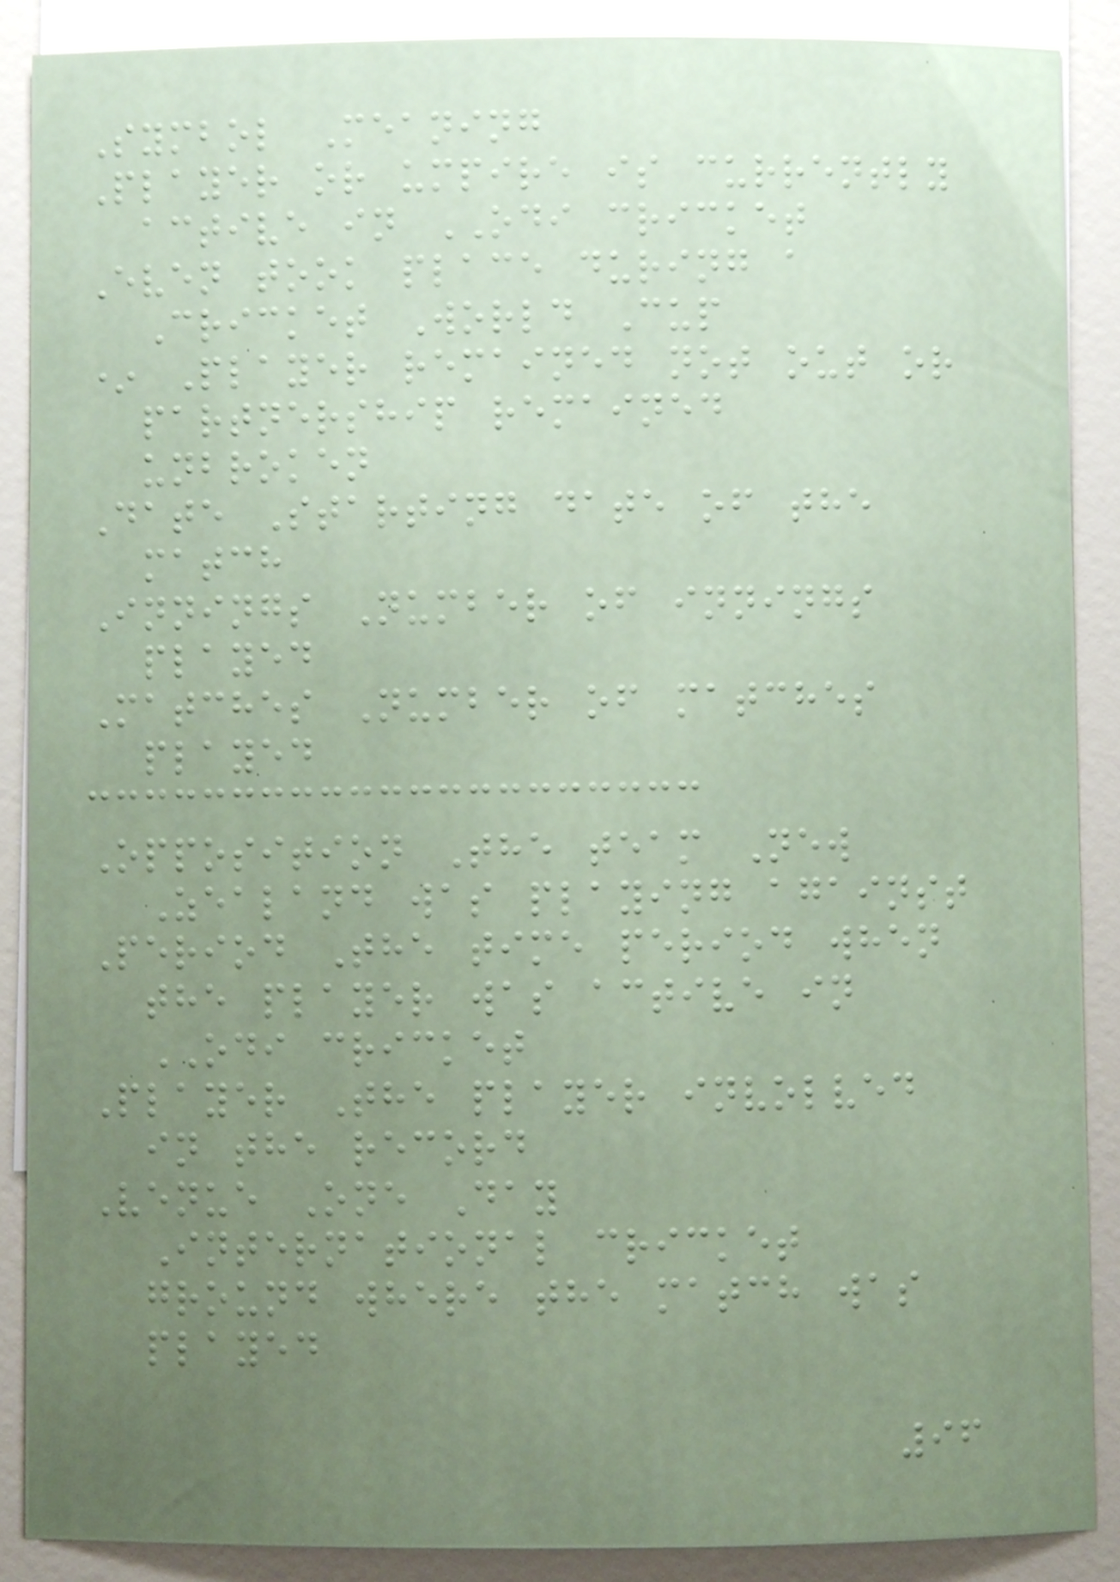Symbol Meaning
Player or umpire is currently
active in ODI cricket
Even took place during a
Cricket World Cup
* Player remained not out or
partnership remained
unbroken
Date Starting date of the
match
Innings Number of innings
played
Matches Number of matches
played
Opposition The team New
Zealand was playing against
Period The time period when
the player was active in
ODI cricket
Player The player involved
in the record
Venue One Day
International cricket
ground where the match was
played
96
